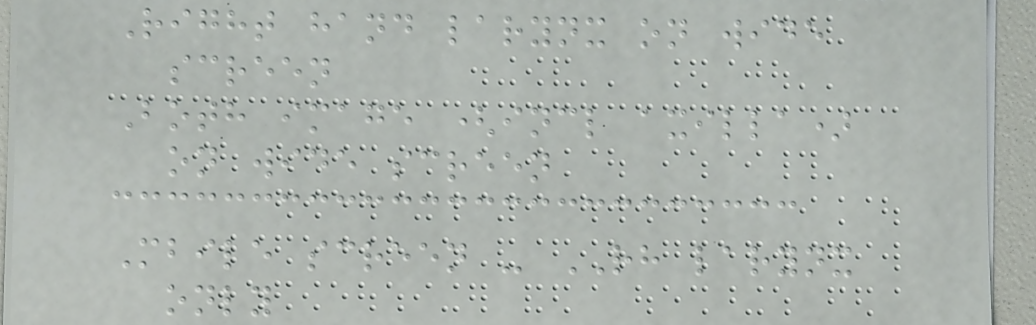Right hand larynx on wide
screen
Both image (incl axilla)
on wide screen
Mbile screen - RH larynx
only
